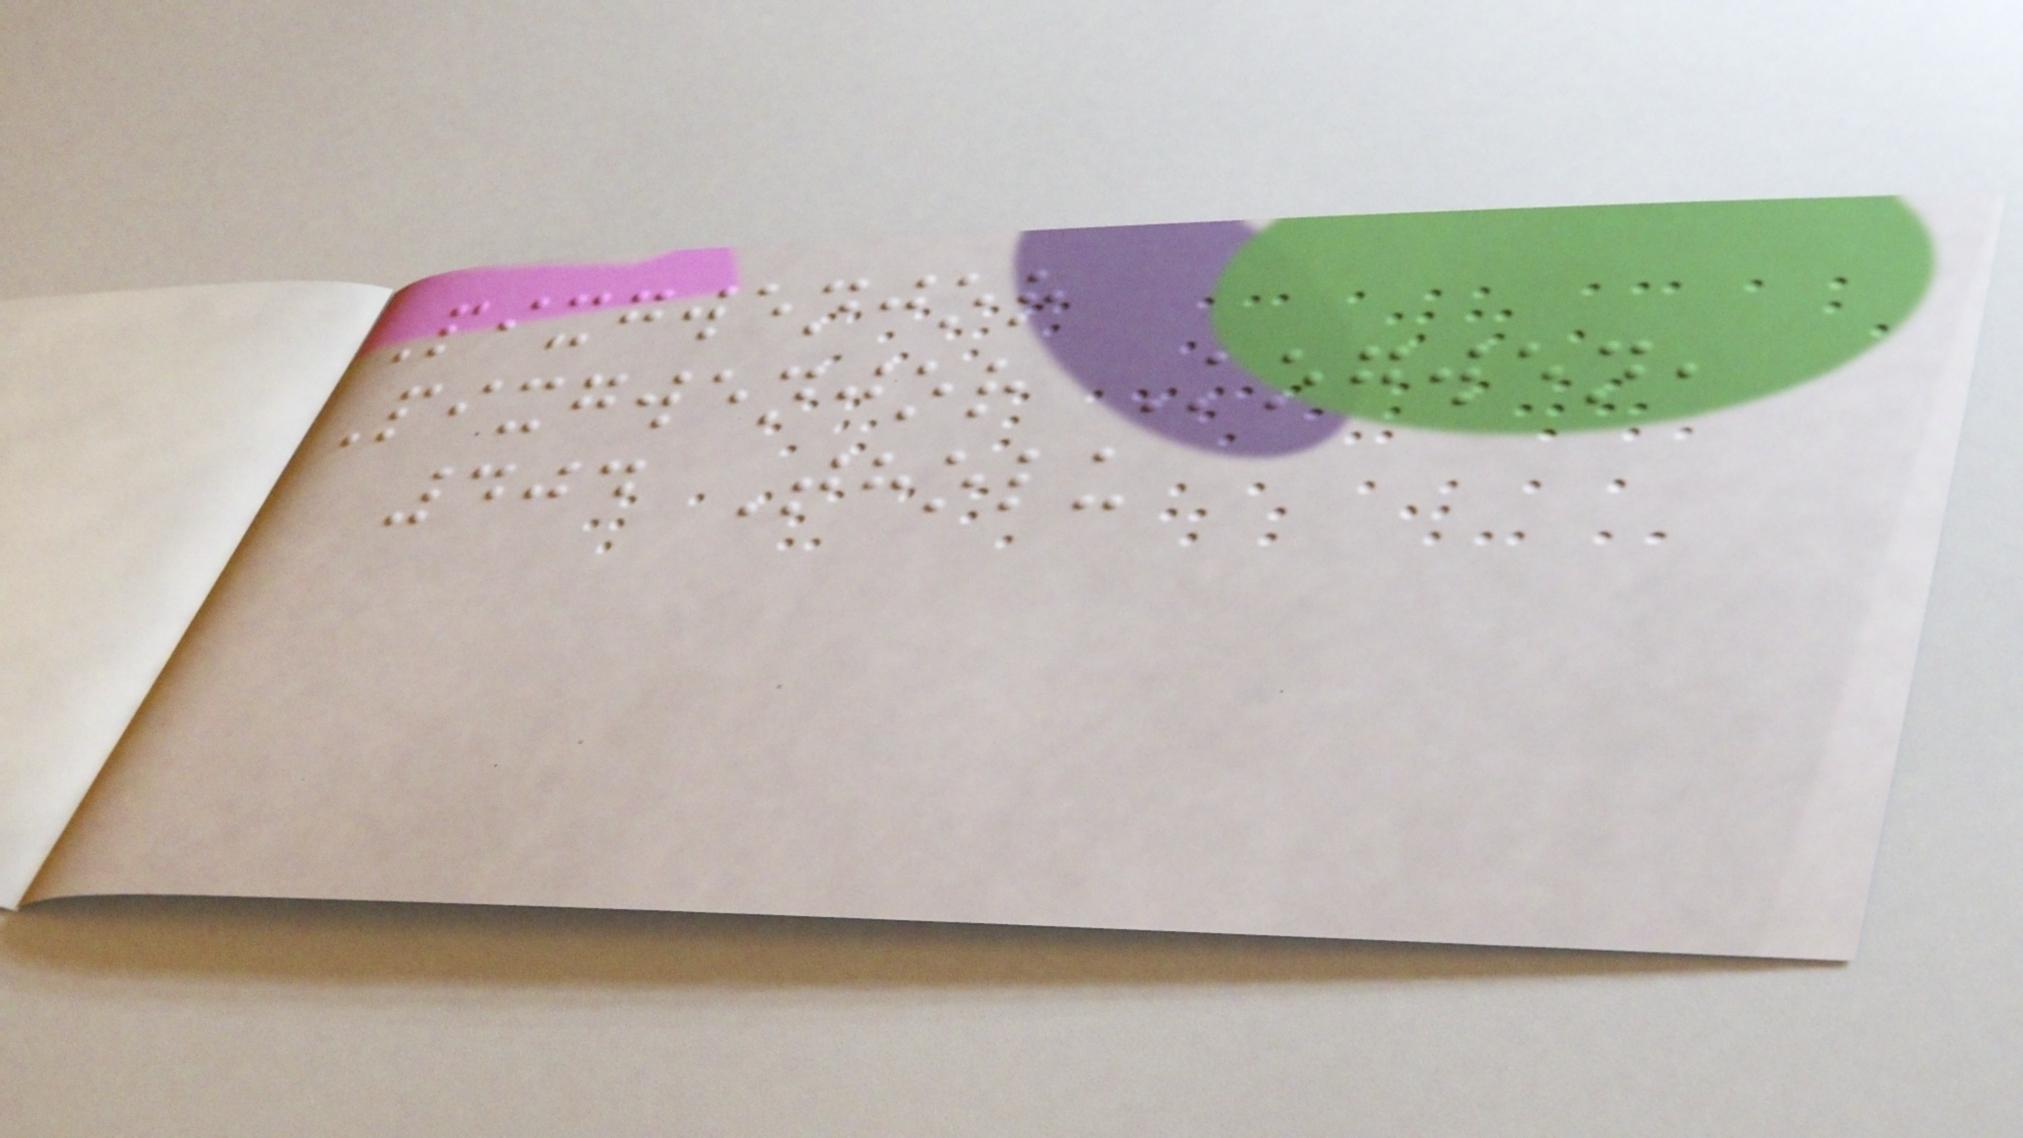Pixgwenjor
Pixgwenjor Kogwen,
404 Tholu
